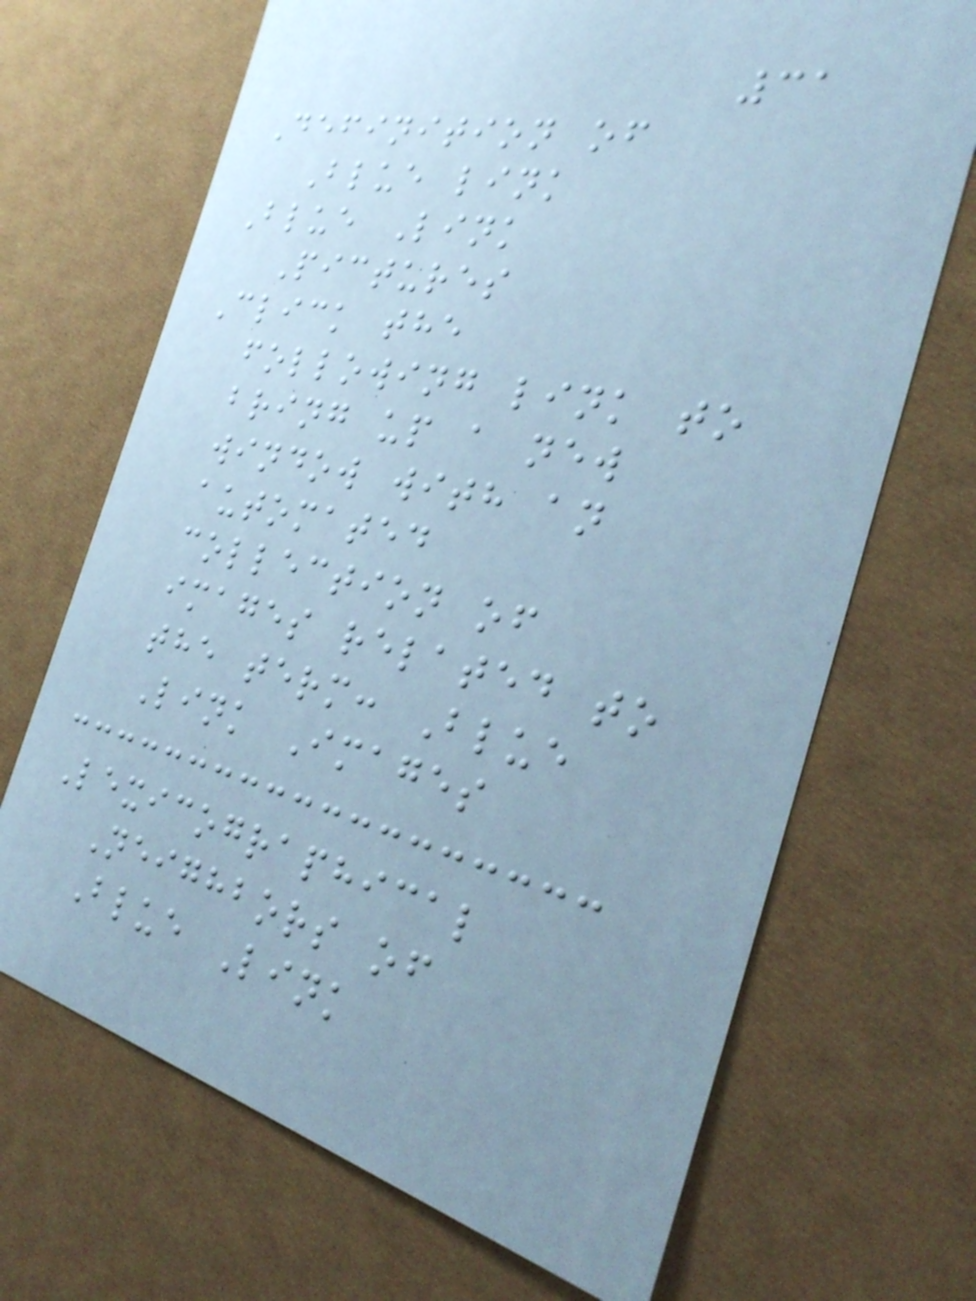31
Definition of
Blue link
Blue Link
Pictures
Click the
following link to
bring up a new
window with an
automated
collection of
images related to
the term: Blue
Link Images
Lexicographical
Neighbors of
Blue Link
